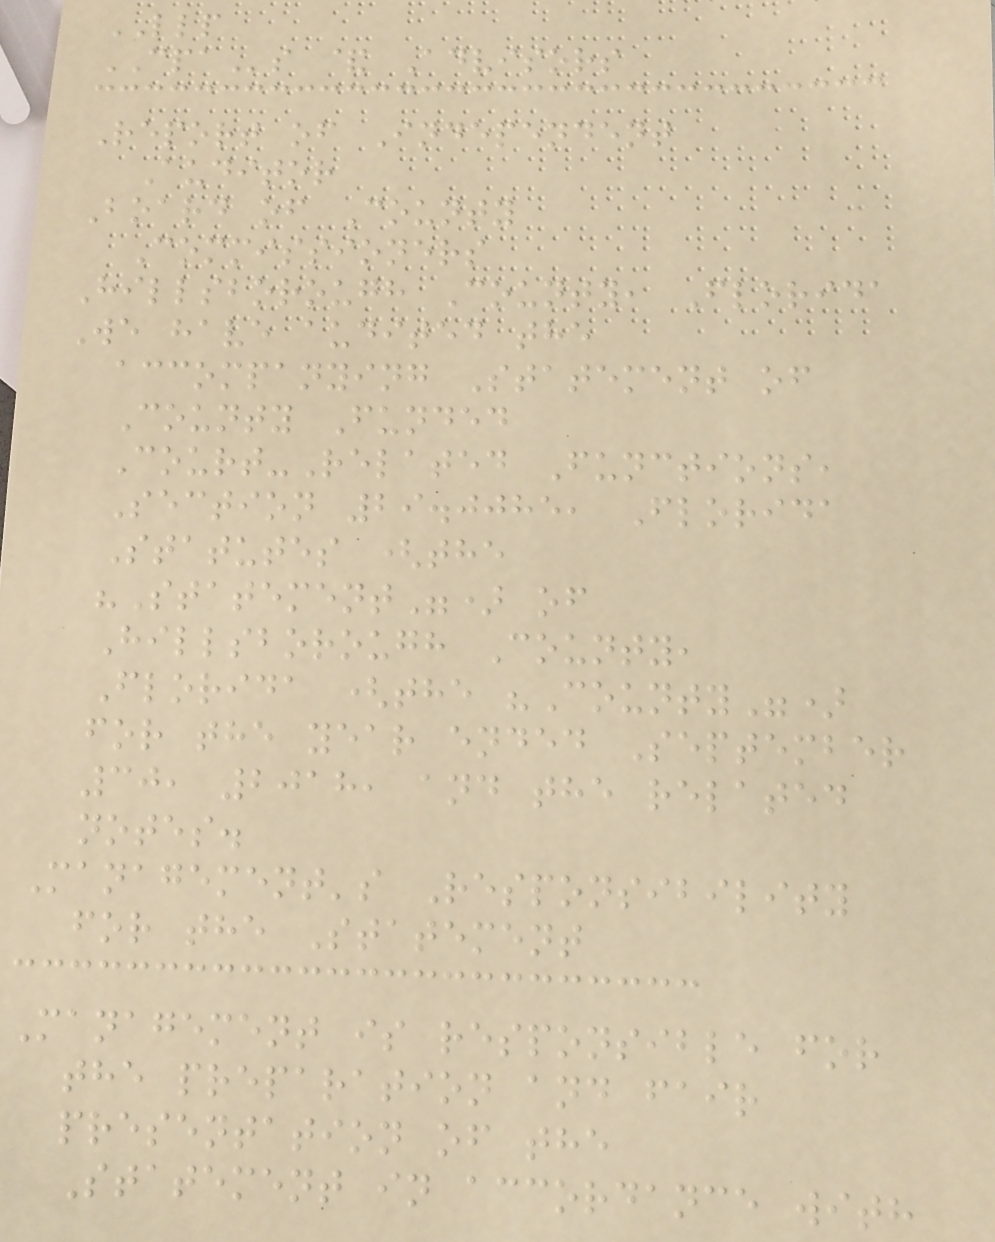LLP
CPAs & Advisors
Report of Independent
Auditor
Board of County
Commissioners
Hillsborough County, Florida
We have audited the
accompanying Statement of
County Funded
Court-Related Functions,
Section 29.0085, Florida
Statutes (the
"Statement") of
Hillsborough County,
Florida (the "County")
for the year ended September
30, 2018, and the related
notes.
Management's Responsibility
for the Statement
Management is responsible for
the preparation and fair
presentation of the
Statement in accordance with
